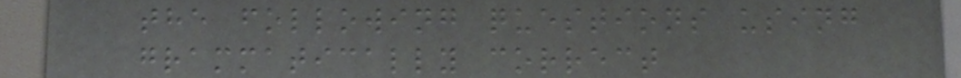the following questions using
grammatically correct
